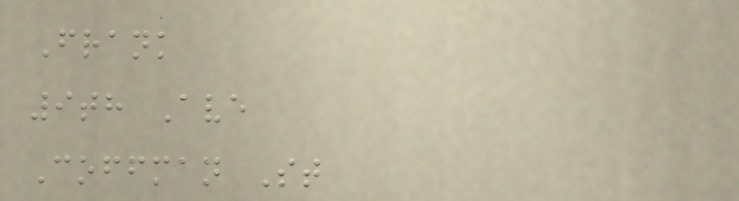Frank
9th Ave
Coffman St
